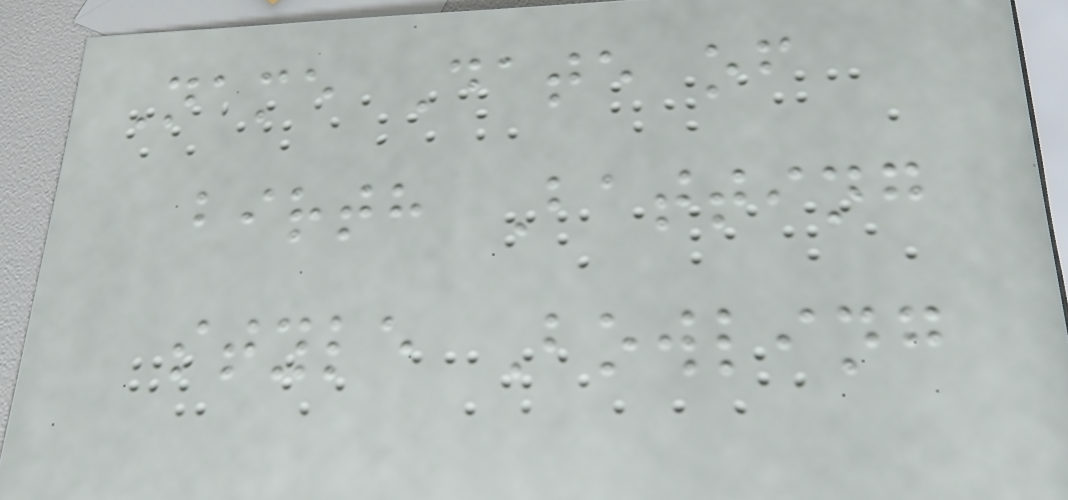Name Date of
birth Batting
style Bowling
